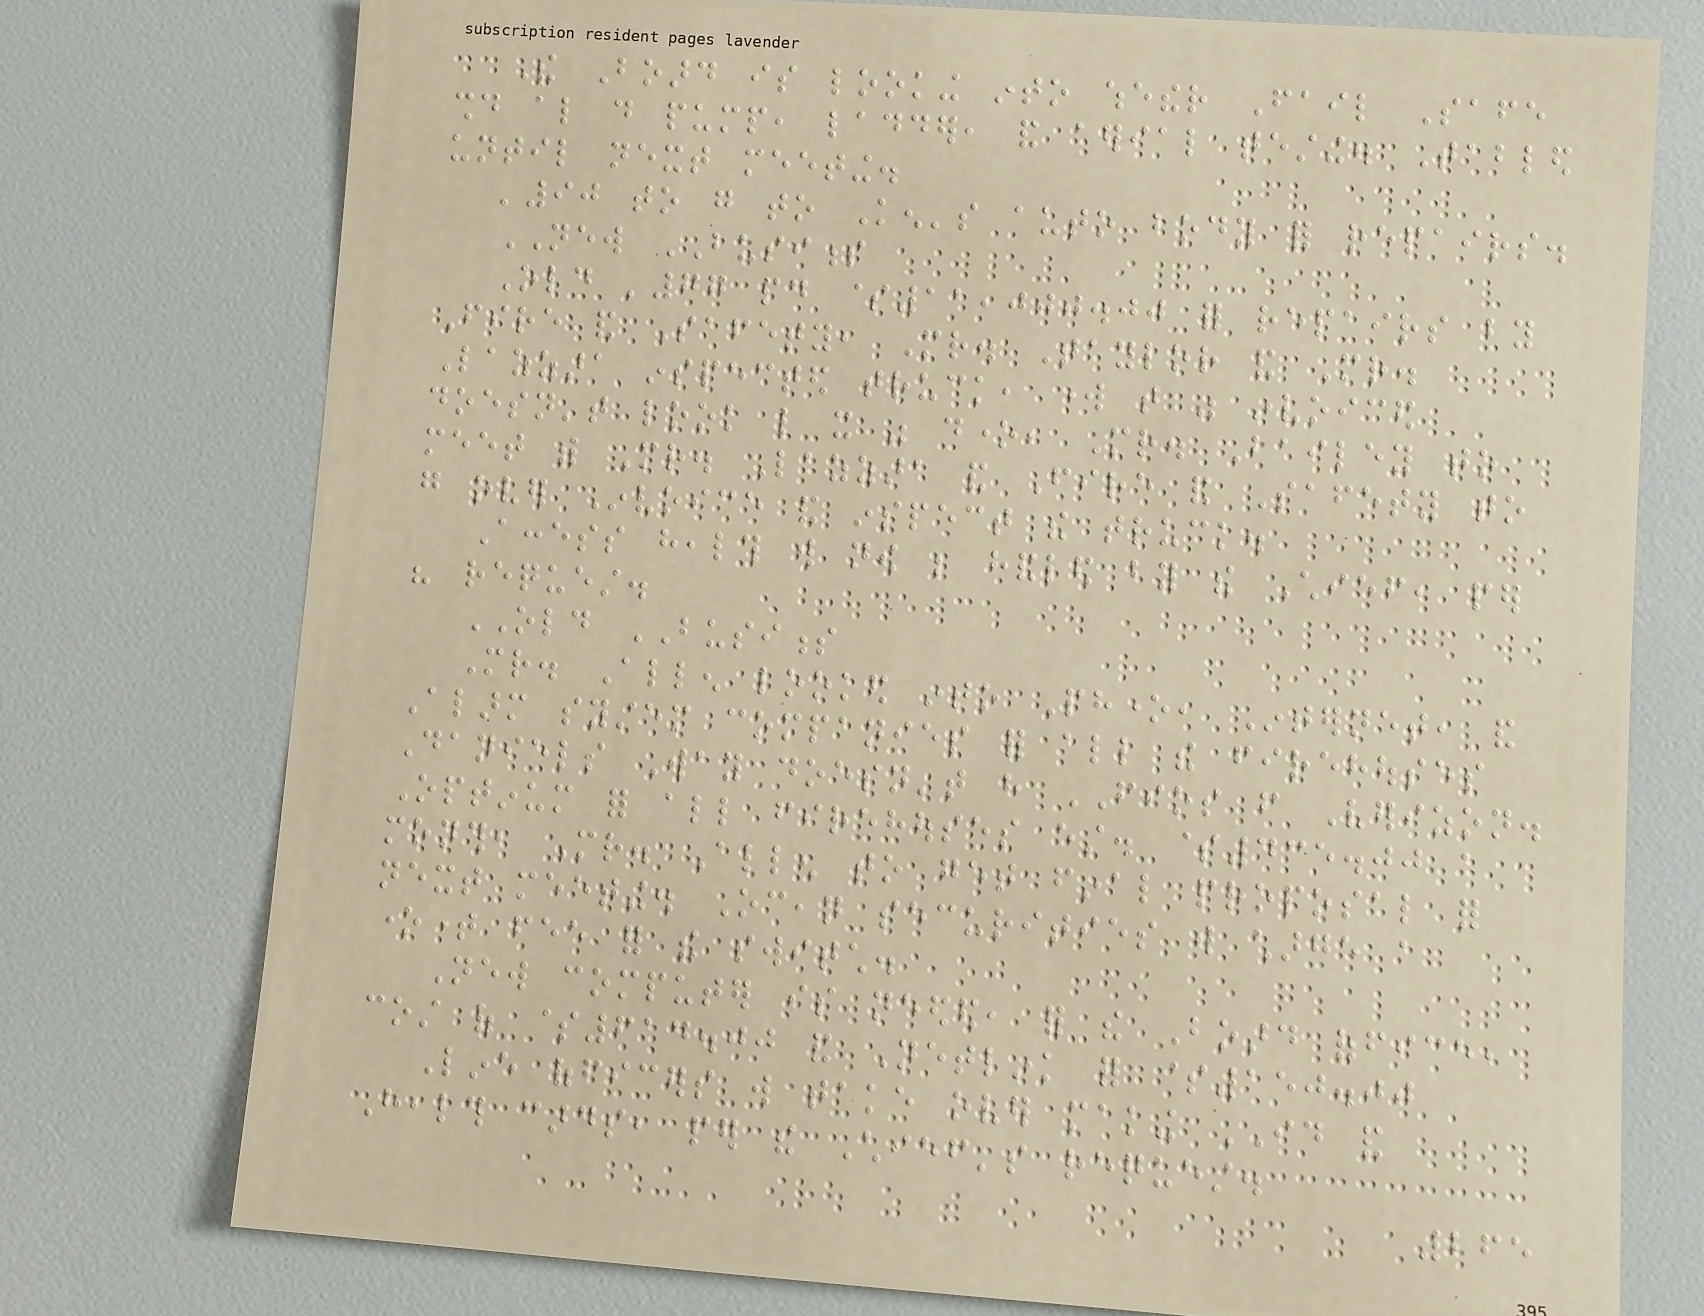The Board is looking into whether Fail Safe
should also do pump, ladder, and aerial testing. Tabled
until next meeting.
'90 to go to Ken's auto body for repairs.
NEW BUSINESS
Old '77 paid $11,000.00 for repairs by
Fire and Safety, Mr. Taylor and Mr.
Lazzara inspected truck, work that was invoiced
doesn't look like it was done, Mr. Bailey to
meet with Mr. Lazzara and Fire and Safety to
go over Invoice and inspect the truck.
Access health will now be handled by the Chief, per
his request.
OLD BUSINESS
Mr. Allen looked into Phone, Internet, and
Alarm system companies for all the firehouses
Daniels Way doesn't have FIOS from Verizon.
Optinum for all firehouses est. $435.00 a
month, Mr. Allen to get final proposal for
next meeting. Ocean securities will charge a
onetime fee for the switch.
New computer is needed, for the Board office,
cost of $614.00 and Netlink for $150.00
Line officers will take over making ID and
Health cards, per the Chief's request.
265
